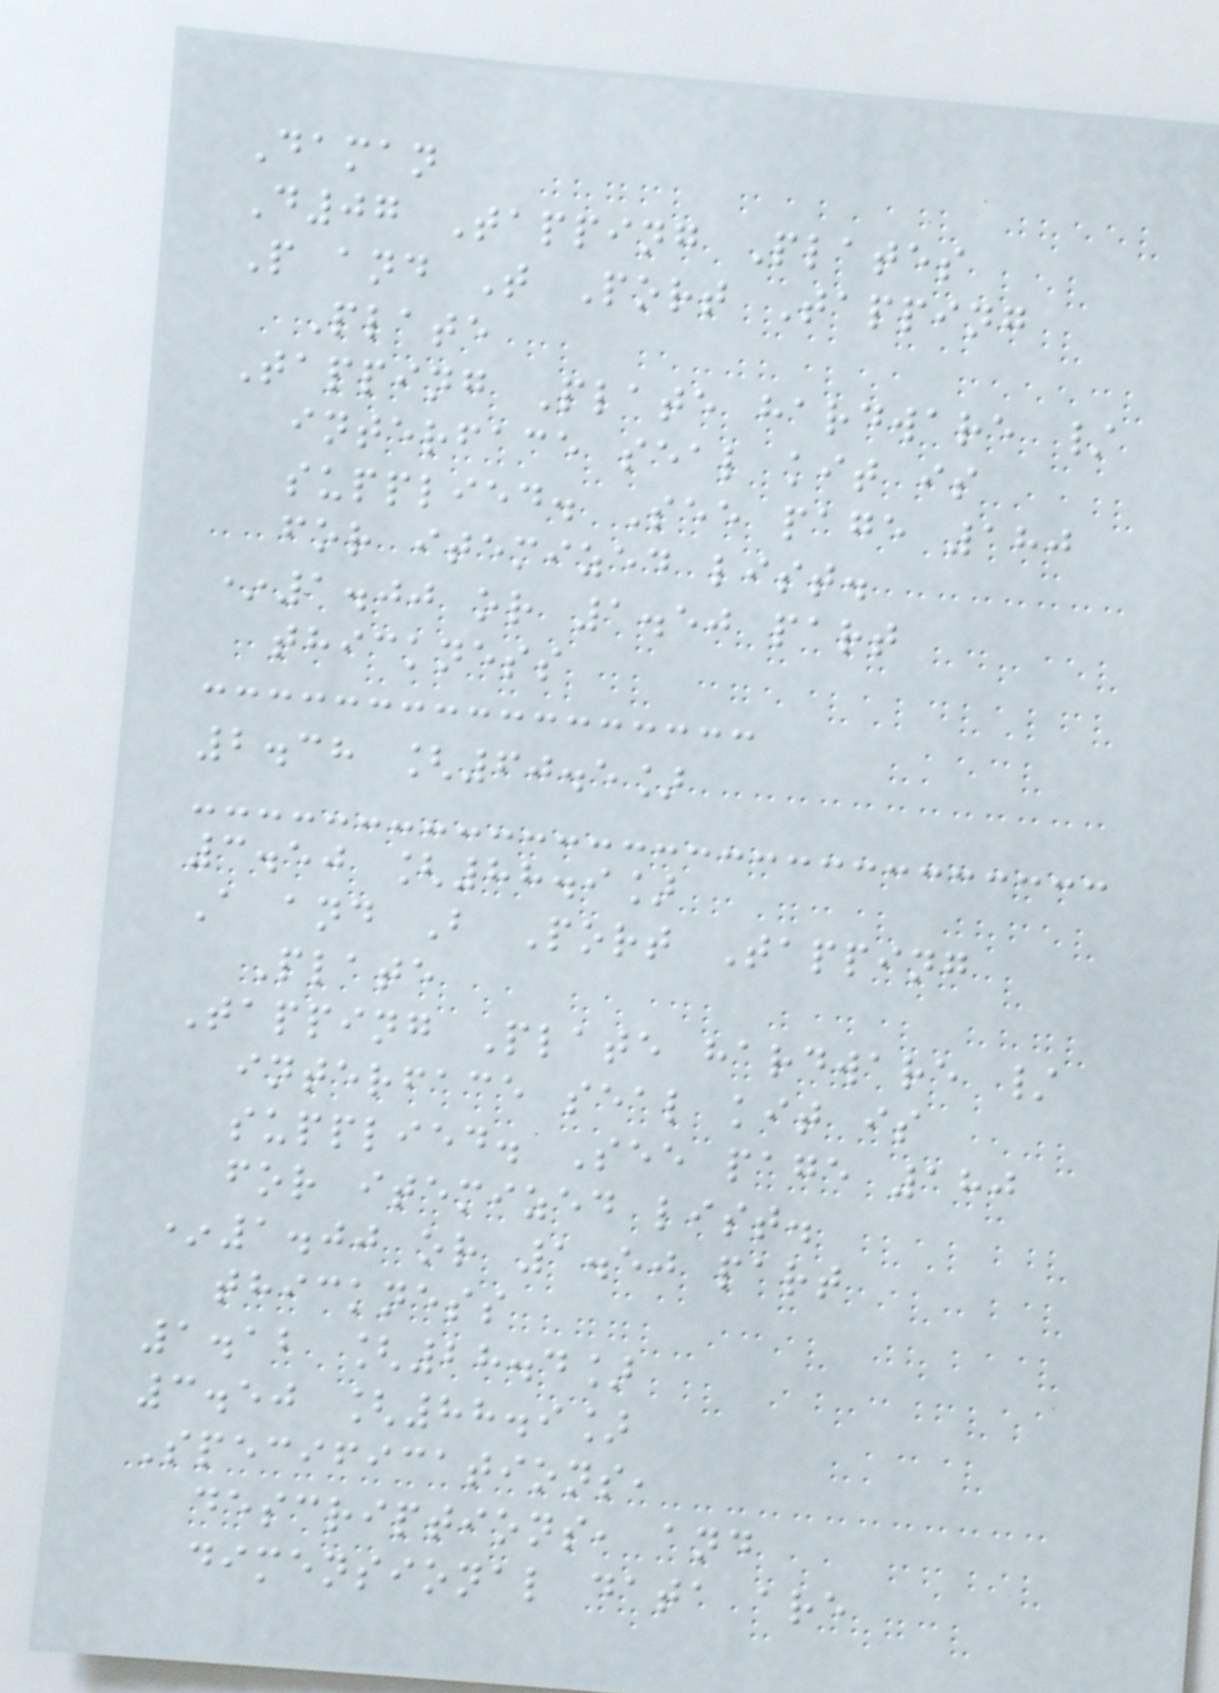Daman
D07 Tapping Plates
P and T Port Tapping
Plate
Tapping Plate hardware /
interface seal kit is
supplied. See page 180
for itemized list.
*1.00 or 1.50 part
thickness
2.38 [60.5]
3.50 [88.9]
A and B Port Tapping
Plate
Tapping Plate hardware /
interface seal kit is
supplied. See page 180
for itemized list.
*1.00 or 1.50 part
thickness
1.12 [28.4]
3.50 [88.9]
Specifications,
descriptions, and
dimensional data are
